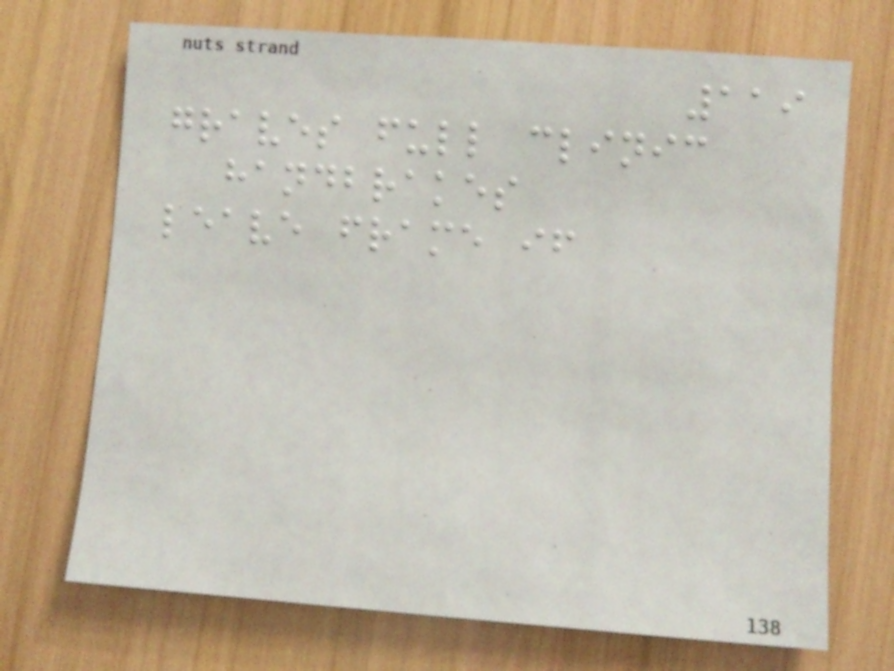119
graves full clinic
handbrakes
leave frame if
